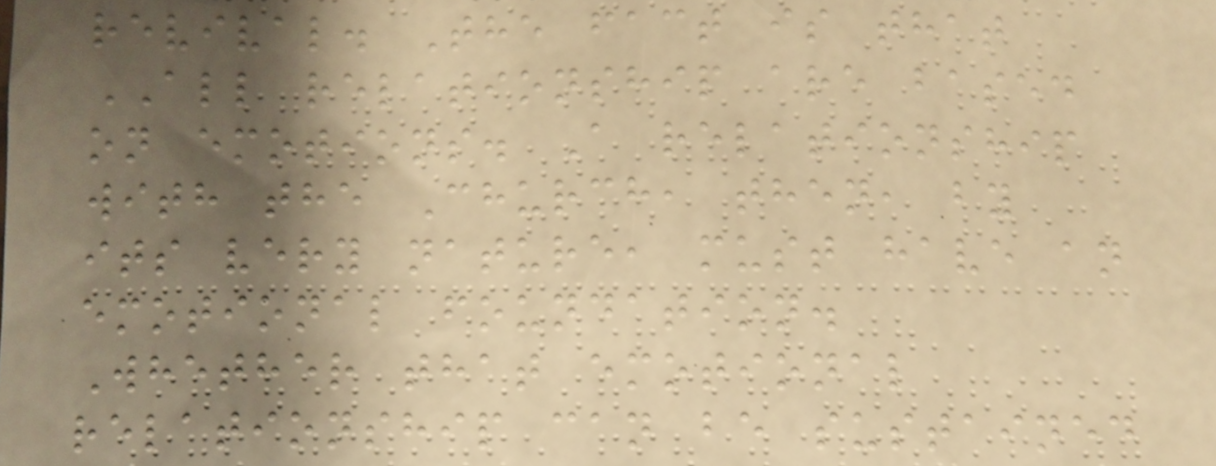revival. The fact is that
ALL relationship are based
on emotions. A relationship
with the Church, then, by
its very nature, must have an
emotional foundation.
Whether that emotional
relationship can be sustained
